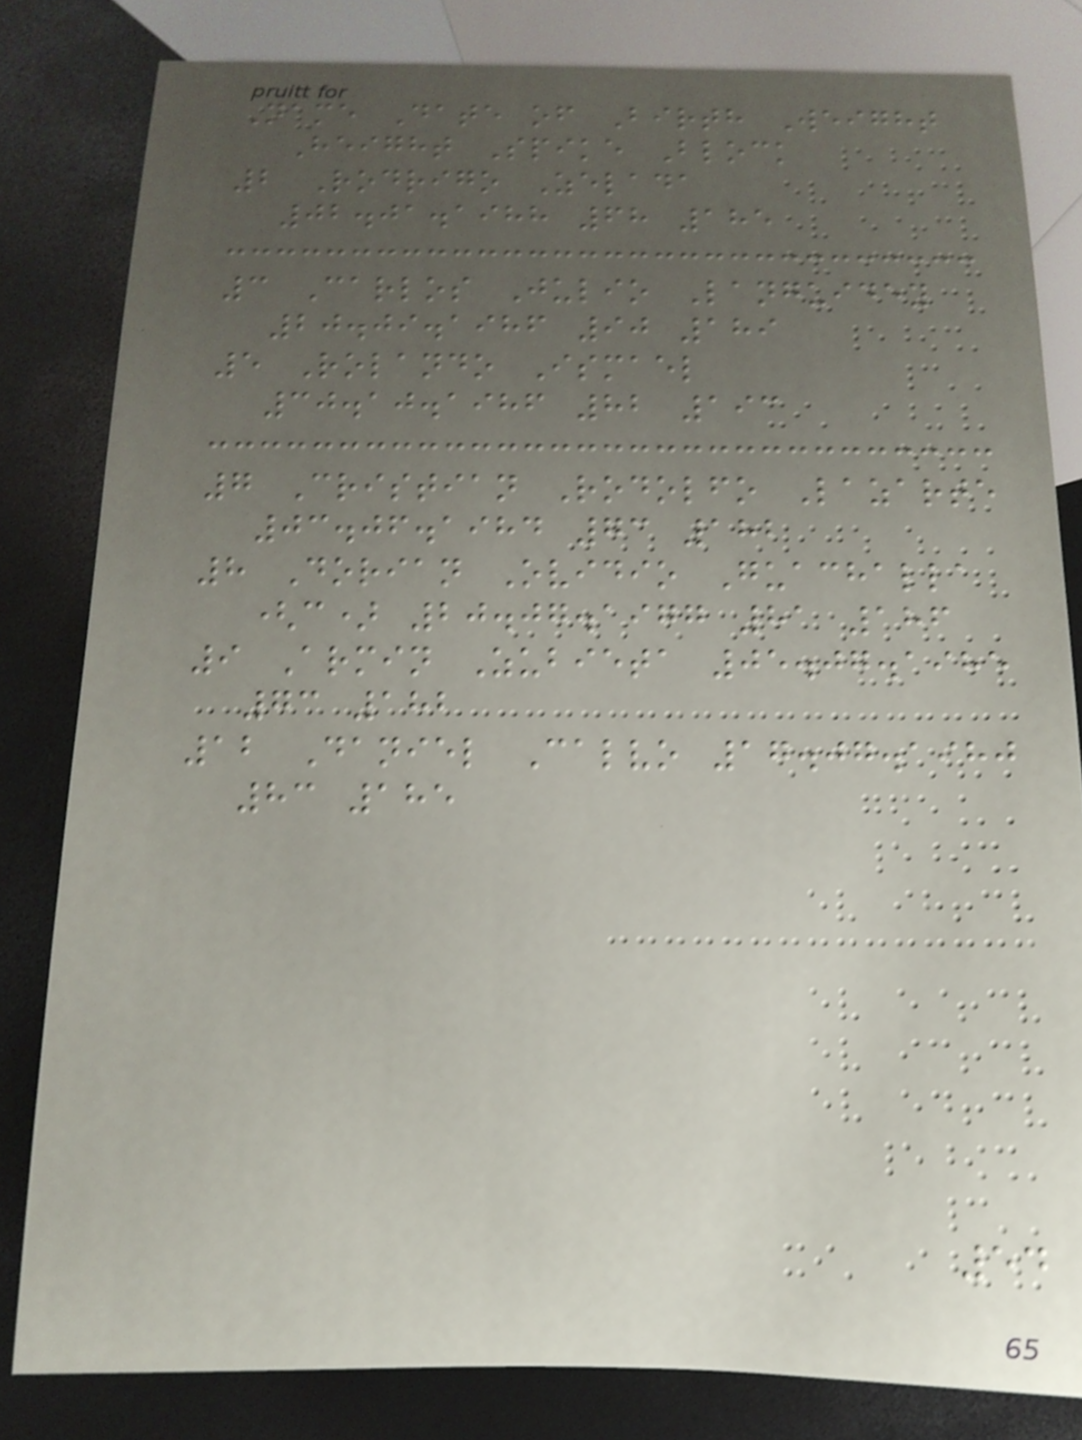Name Date of Birth Weight
Height Spike Block
2 Rodrigo Zelada
02.01.1988 68 185
3 Carlos Julio Languidey
20.09.1986 90 189
5 Rolando Ismael
30.10.1986 82 193
7 Cristian Rodolfo Lazarte
03.06.1984 73 182
8 Dorian Ovidio Guachalla
(c) 20.07.1977 81 186
9 Armin Zubieta 05.07.1985
73 182
12 Daniel Calvo 17.07.1980
83 185
54
